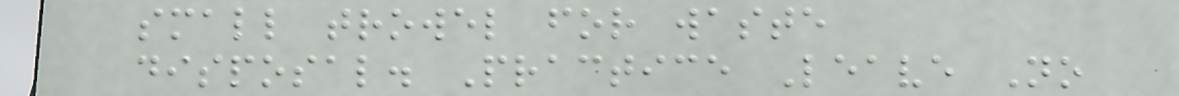small trowel for waste
disposal. Practice Leave No
